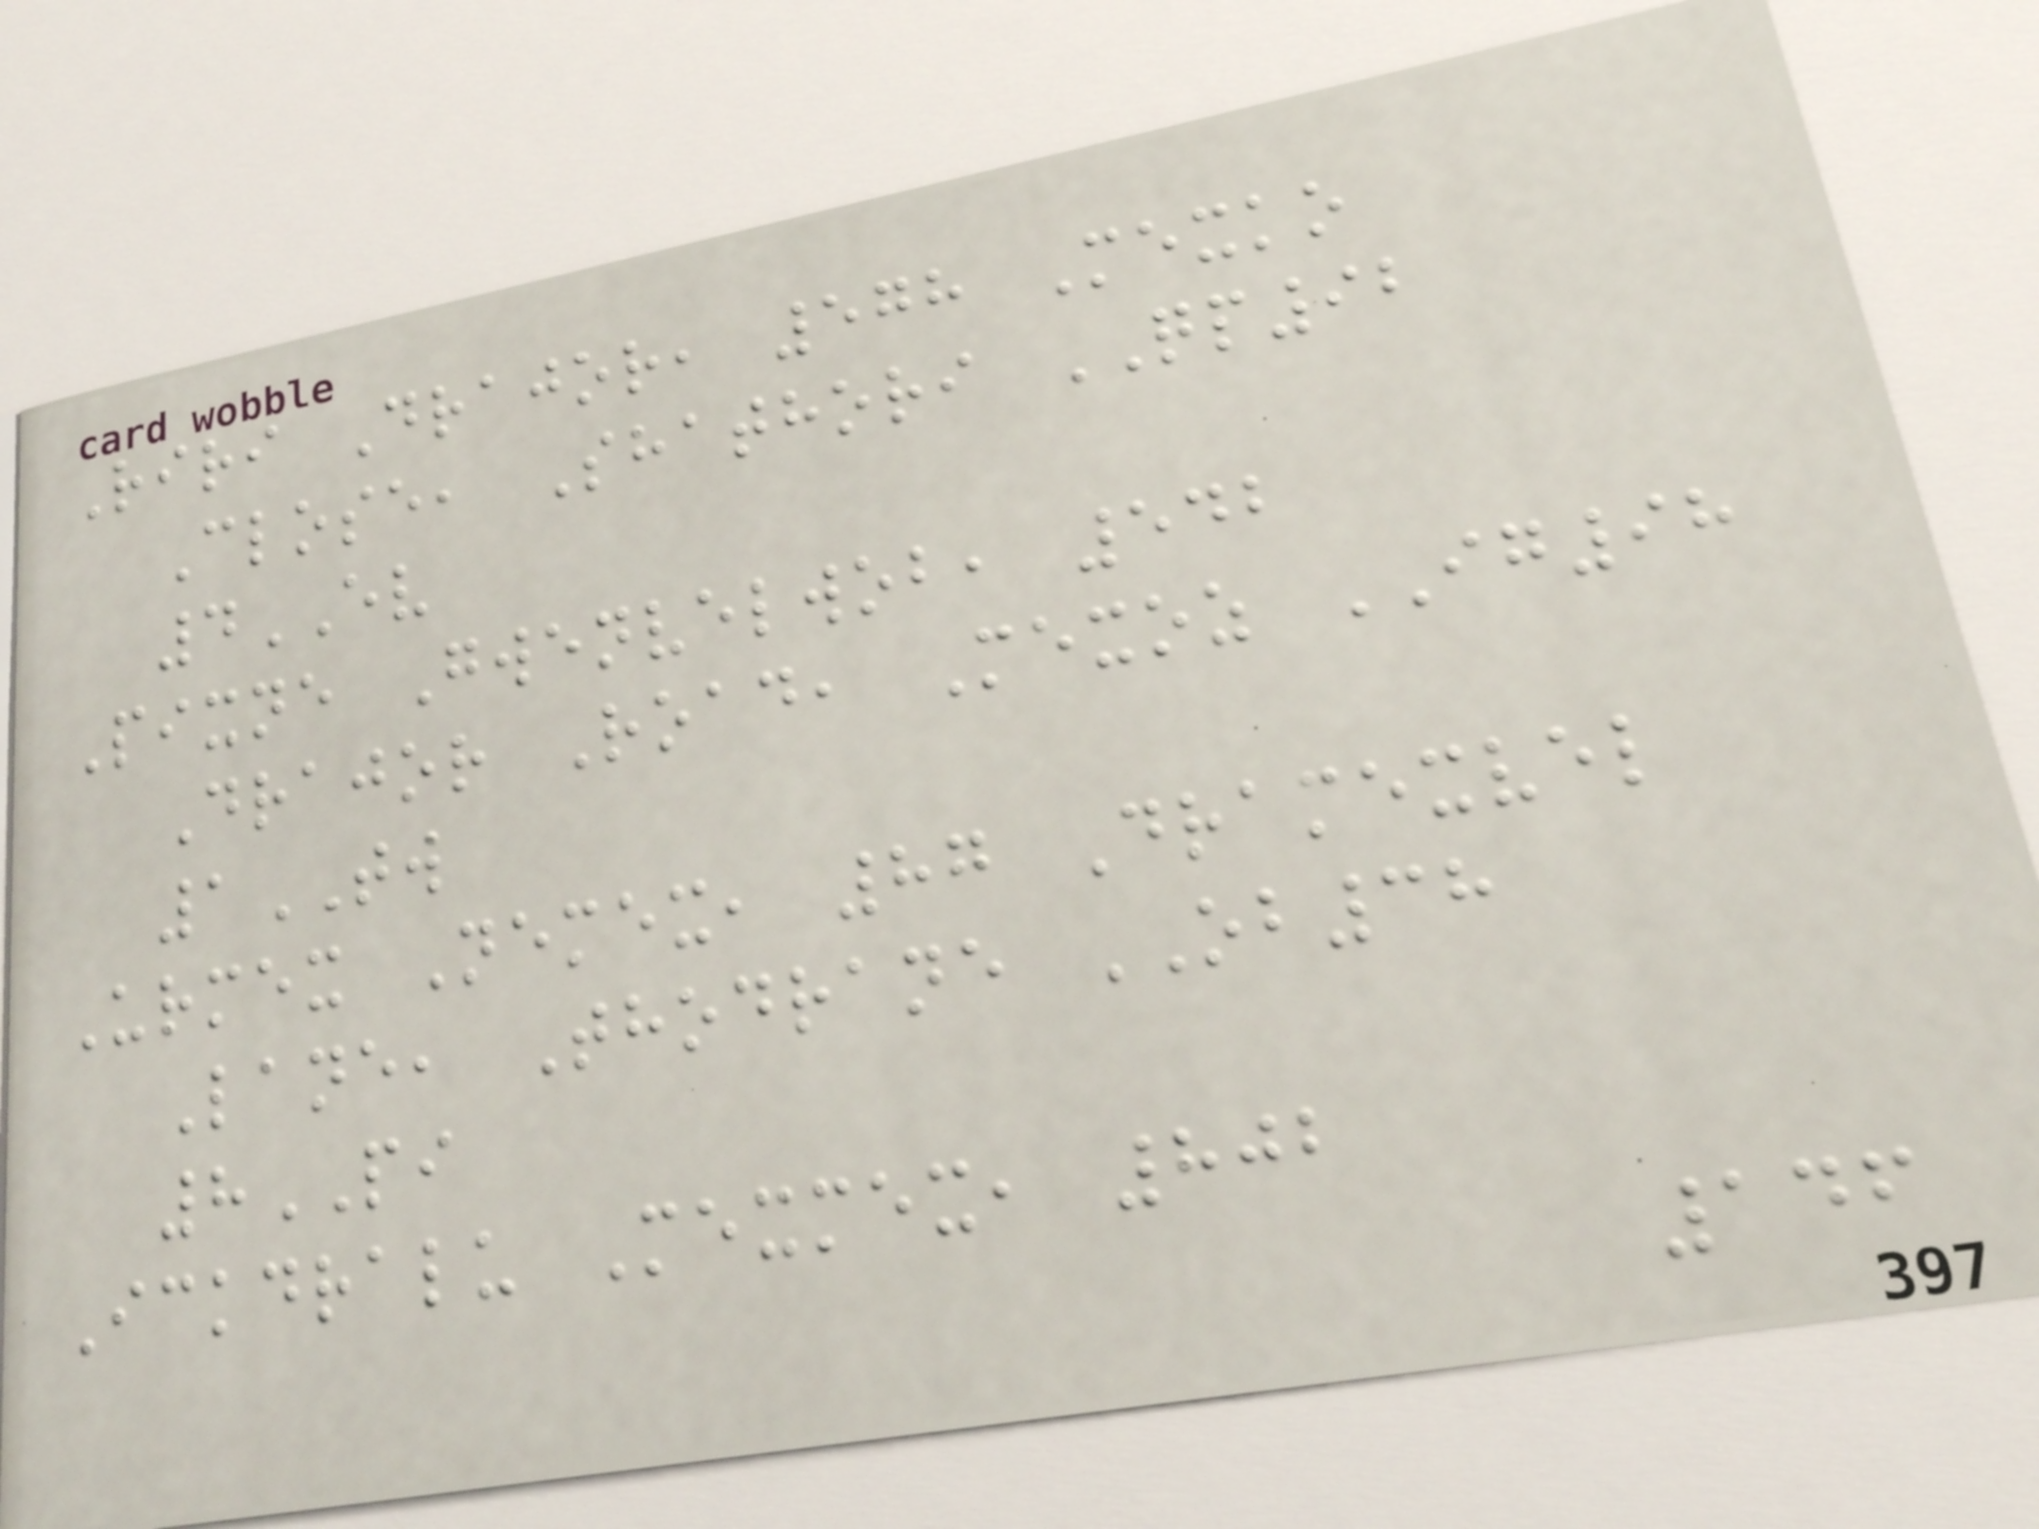Riri Drajor, 578 Mexko
Close, Shathori QP92
4EV
Pixne Gwenvelwob, 542
Drajor Road, Mexoz IG98
1TW
Urmex Nemex, 87 Dramexvel
Lane, Thodrane OB38
8PI
Ickdralu Mexmex, 802
146
